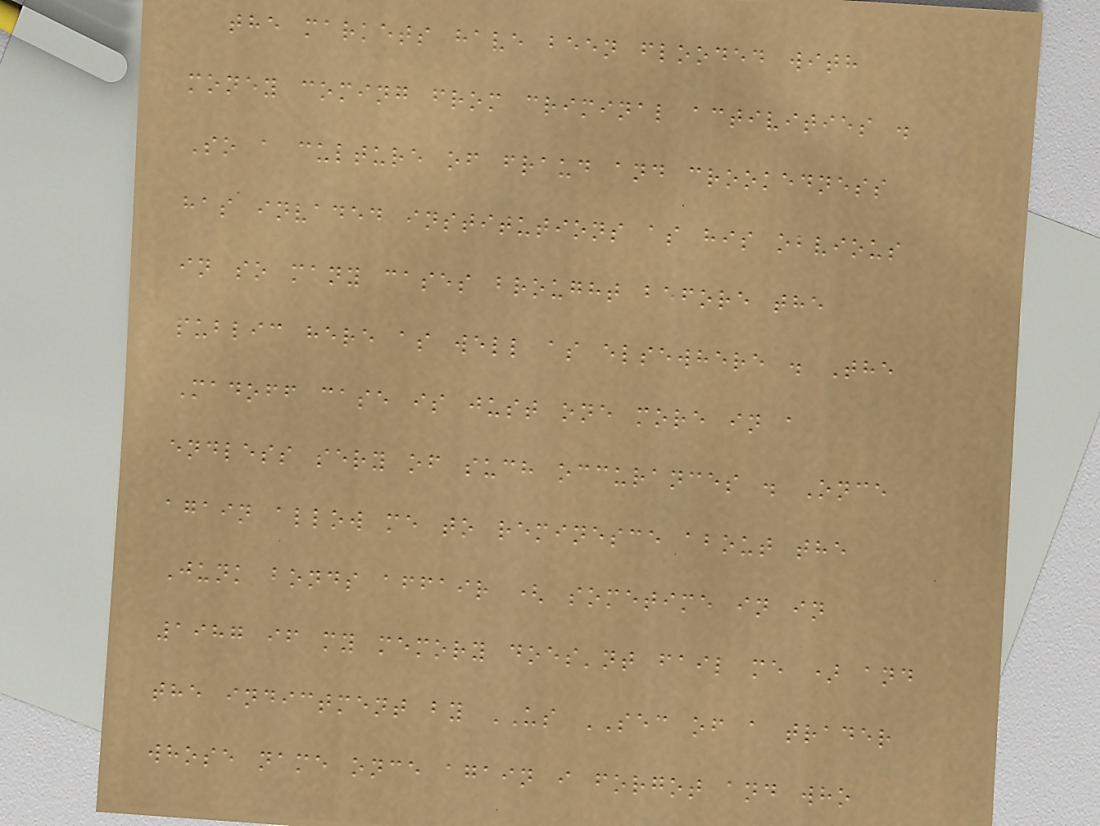the markets have been flooded with
money coming from criminal activities .
So a culture of fraud and crookedness
has invaded institutions as his obvious
in so many cases brought before the
public here as well as elsewhere . The
Madoff case is just one more in a
endless sery of such occurances . Once
again allow me to reminesce about the
Junk bonds affair ( sometime in in
1987 if my memory does'nt fail me ) and
the indictment by US SEC of a trader
whose name once again i forgot and who
